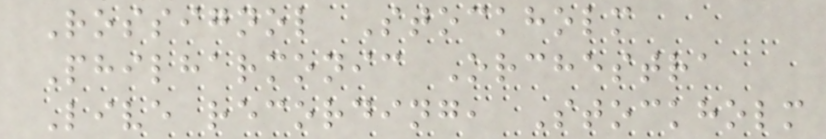Rossignol Stockholm
Philharmonic Orchestra
Live recording, Stockholm
